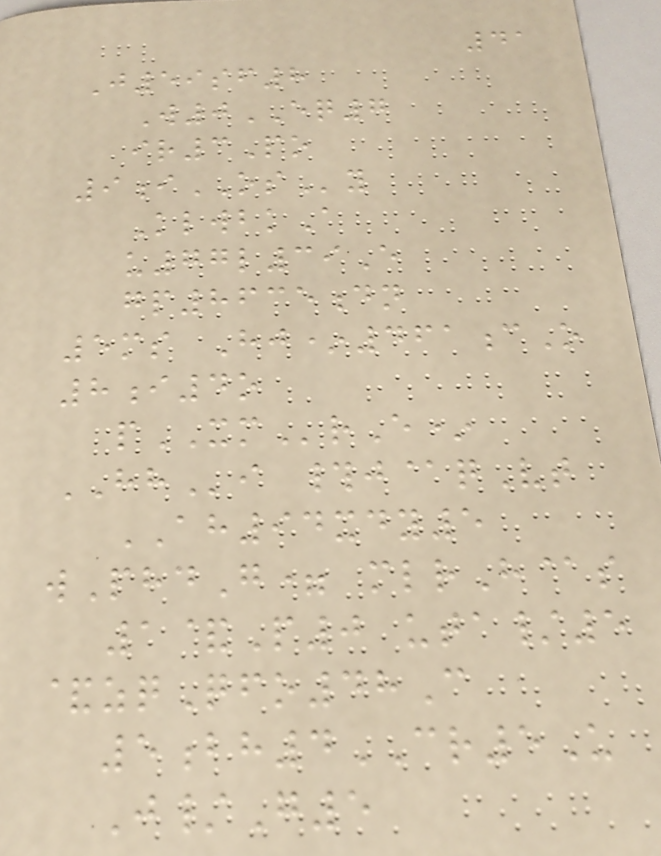41
J59sf8
W0EQ7
ir3Po
9iOSy
KlwbkA
u77l39E
gp8635dn
5ms Hj*461cO
8i4o
pXMrE*
HHi #j@qVt
AH94xdy5
wPhdG= mlrH@s
1&P0 uta/5
&zqQfo48C
5bh4CR5U
J/G5
